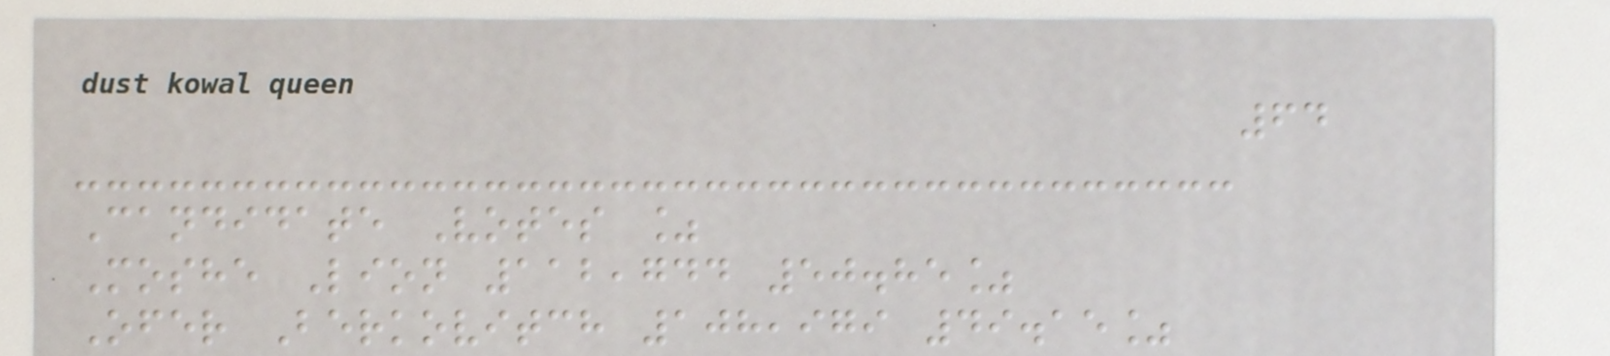64
Candidate Votes %
Moshe Lion 112,744 50.85%
Ofer Berkovitch 108,979 49.15%
